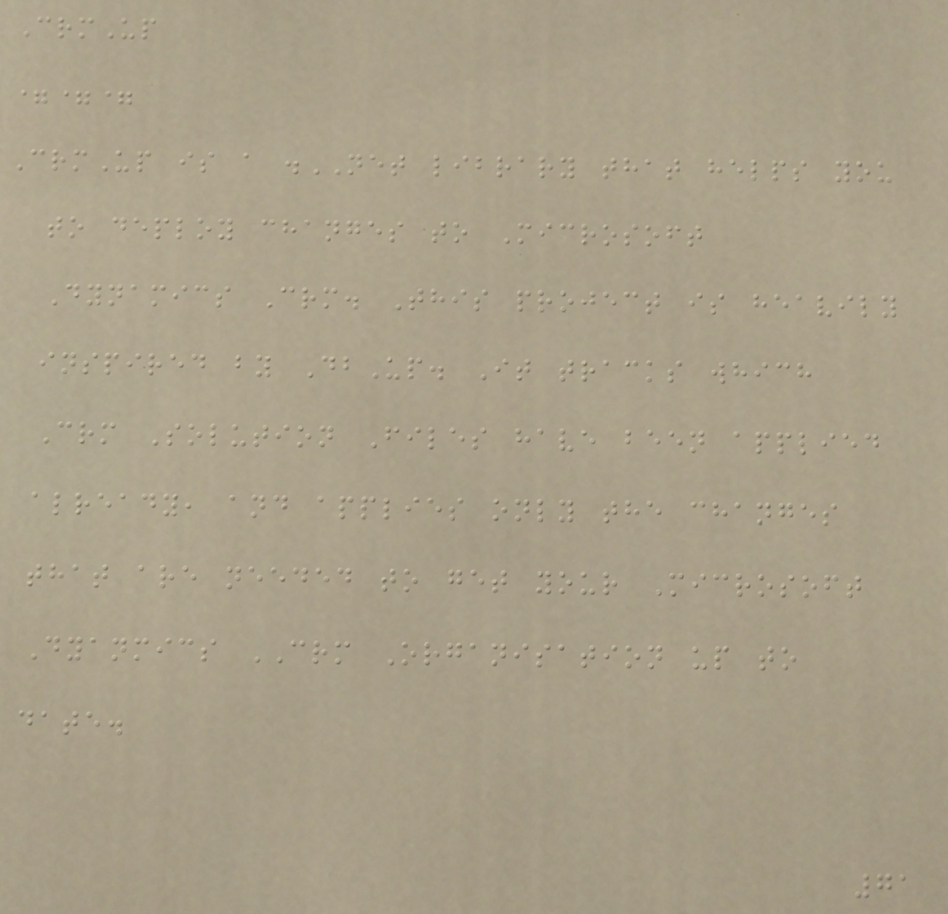CrmUp
===
CrmUp is a .NET library that helps you
to deploy changes to Microsoft
Dynamics Crm. This project is heavily
inspired by DbUp. It tracks which
Crm Solution Files have been applied
already, and applies only the changes
that are needed to get your Microsoft
Dyanmics CRM Organisation up to
date.
71
